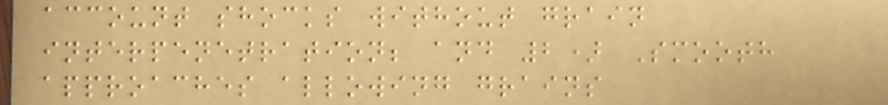account shocks without grain
interpenetration; and 2) Smooth
approaches allowing grains
